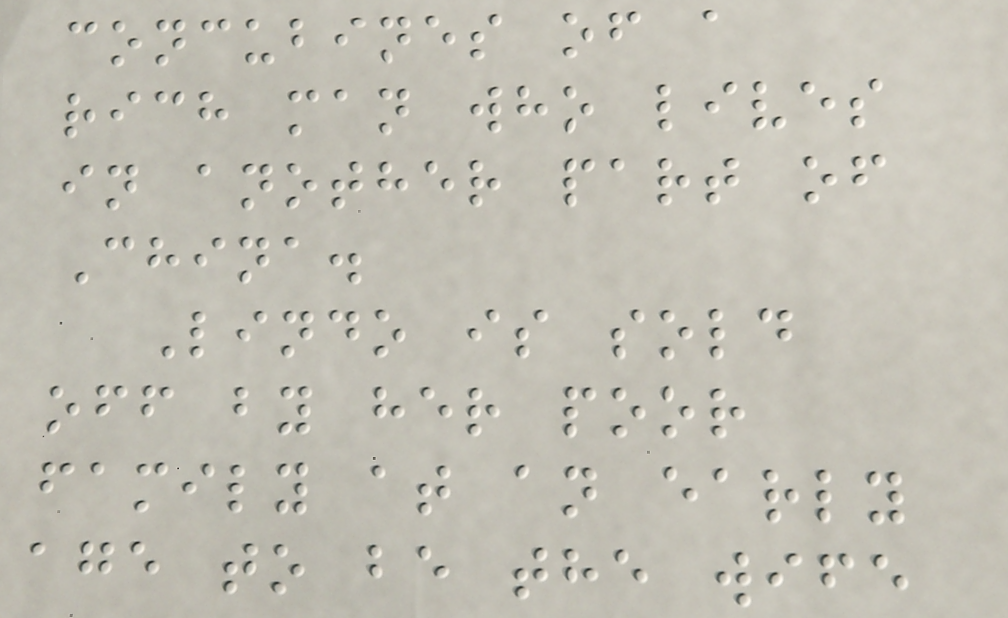concubines of a
rich man who lives
in another part of
China.
Lindo is sold
off by her poor
family at an early
age to be the wife
